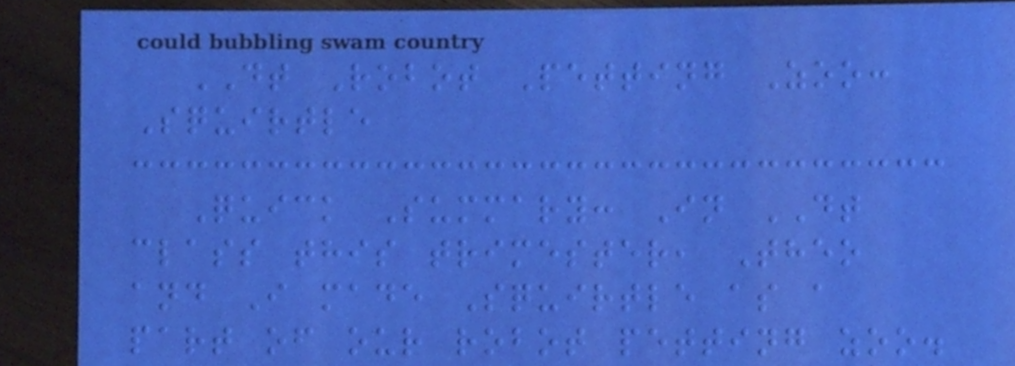DT Robot Petting Zoo:
Squirtle
Quick Summary: In DT
class this trimester, Theo
and I made Squirtle as a
part of our robot petting zoo.
